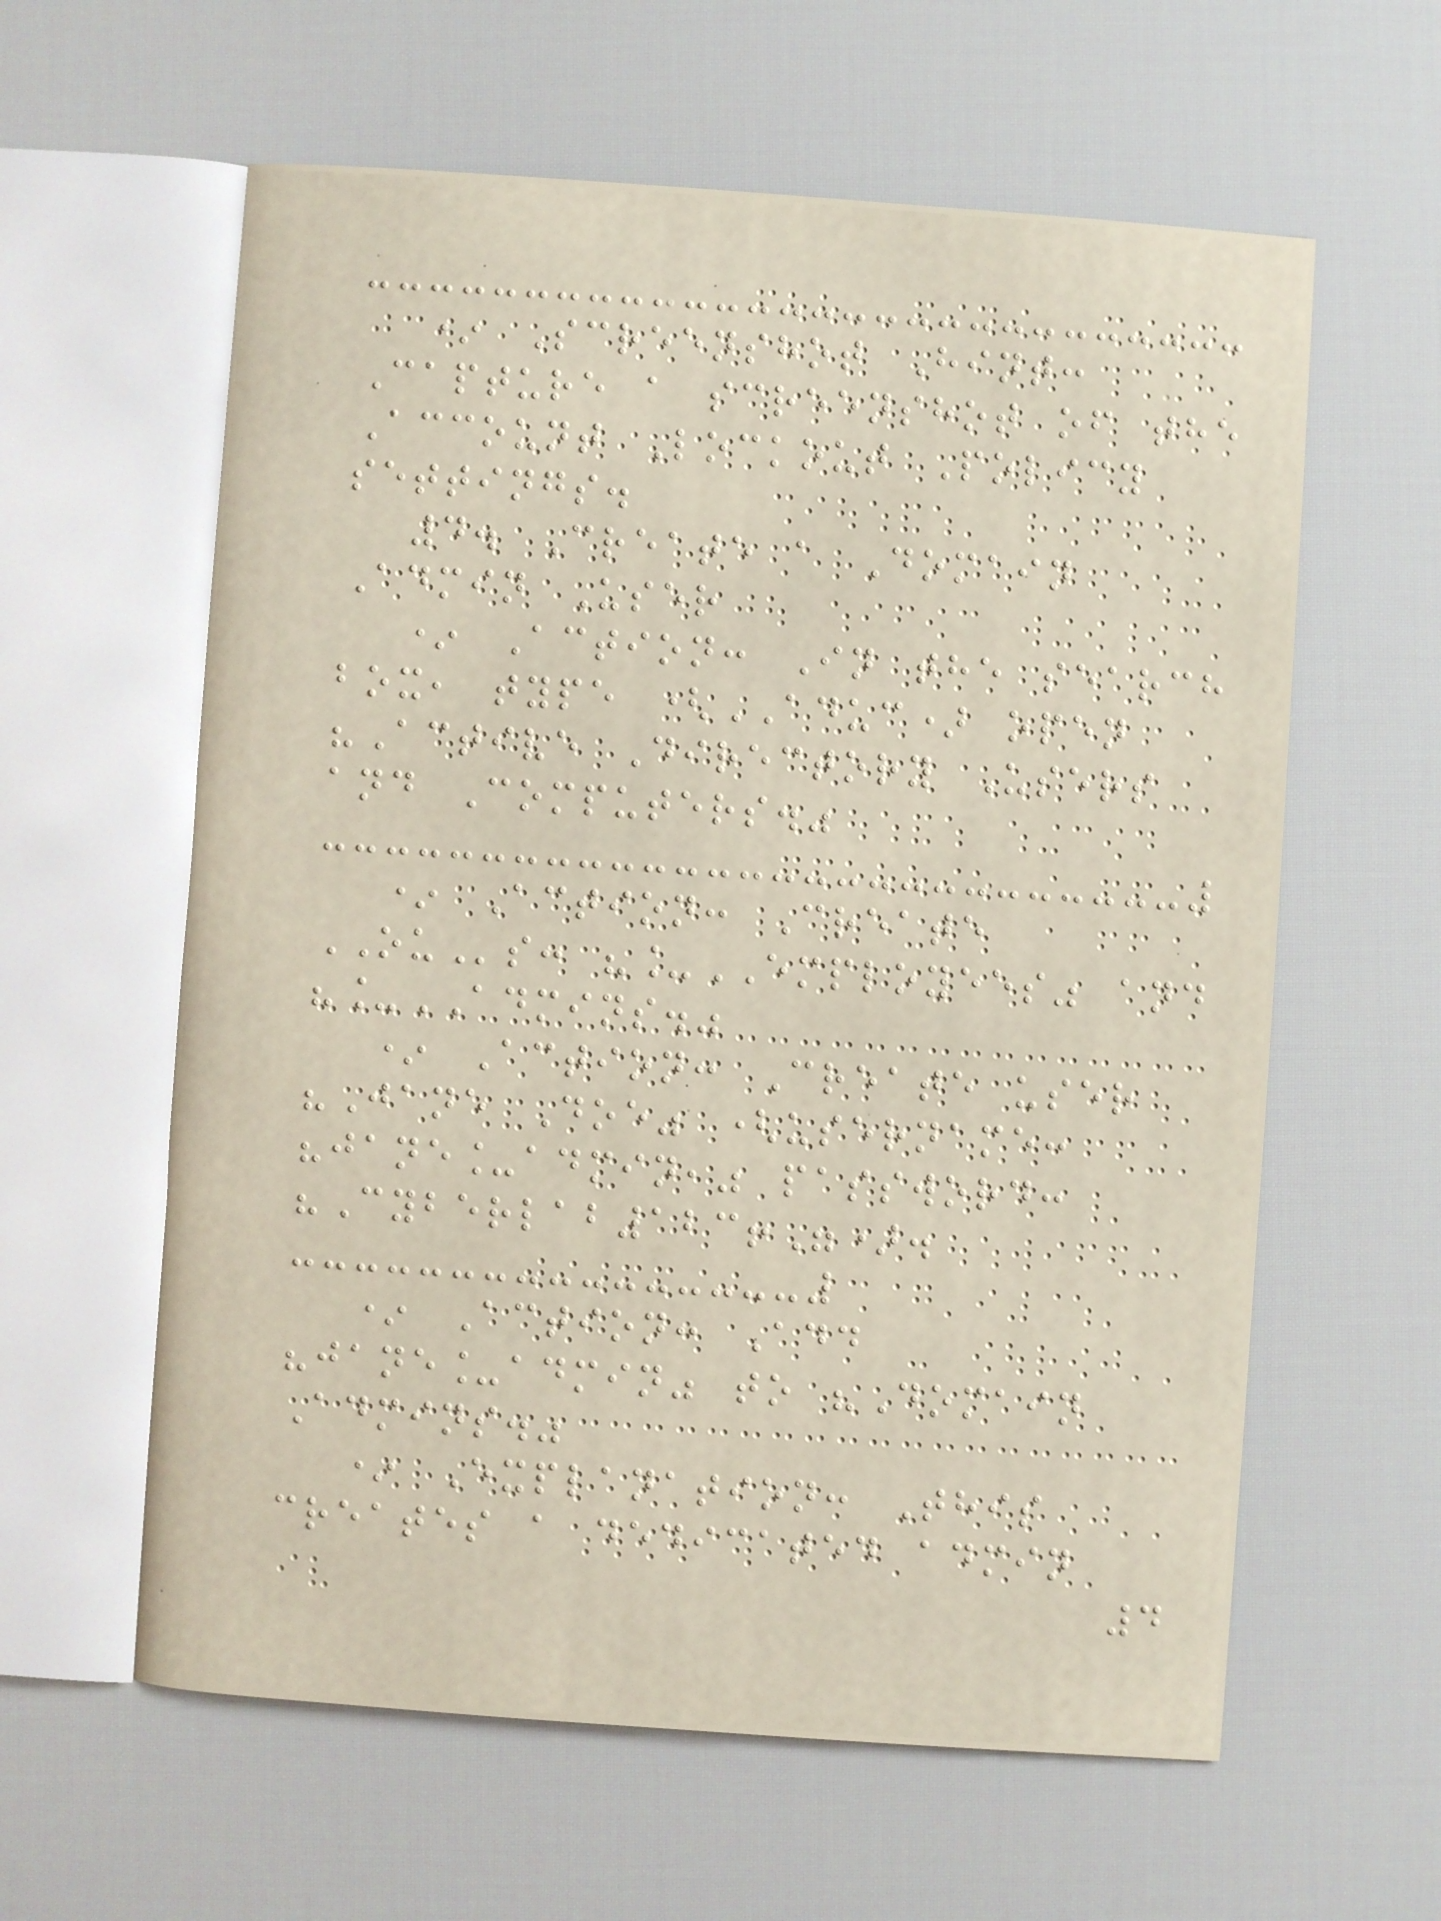* Screenshot Hint:
Capture a screenshot of the
Account Lockout Policy
settings.
4. Create a Domain
Admin User
* Action: In the search
box, type (ADUC) open
"Active Directory Users
and Computers."
* Action: Create
OUs: "_EMPLOYEES" and
"_ADMINS."
* Action: Create user
"Jane Doe" (username:
"jane_admin," password:
"Cyberlab123!").
* Action: Add
"jane_admin" to "Domain
Admins."
* Explanation: This
creates a dedicated admin
4
